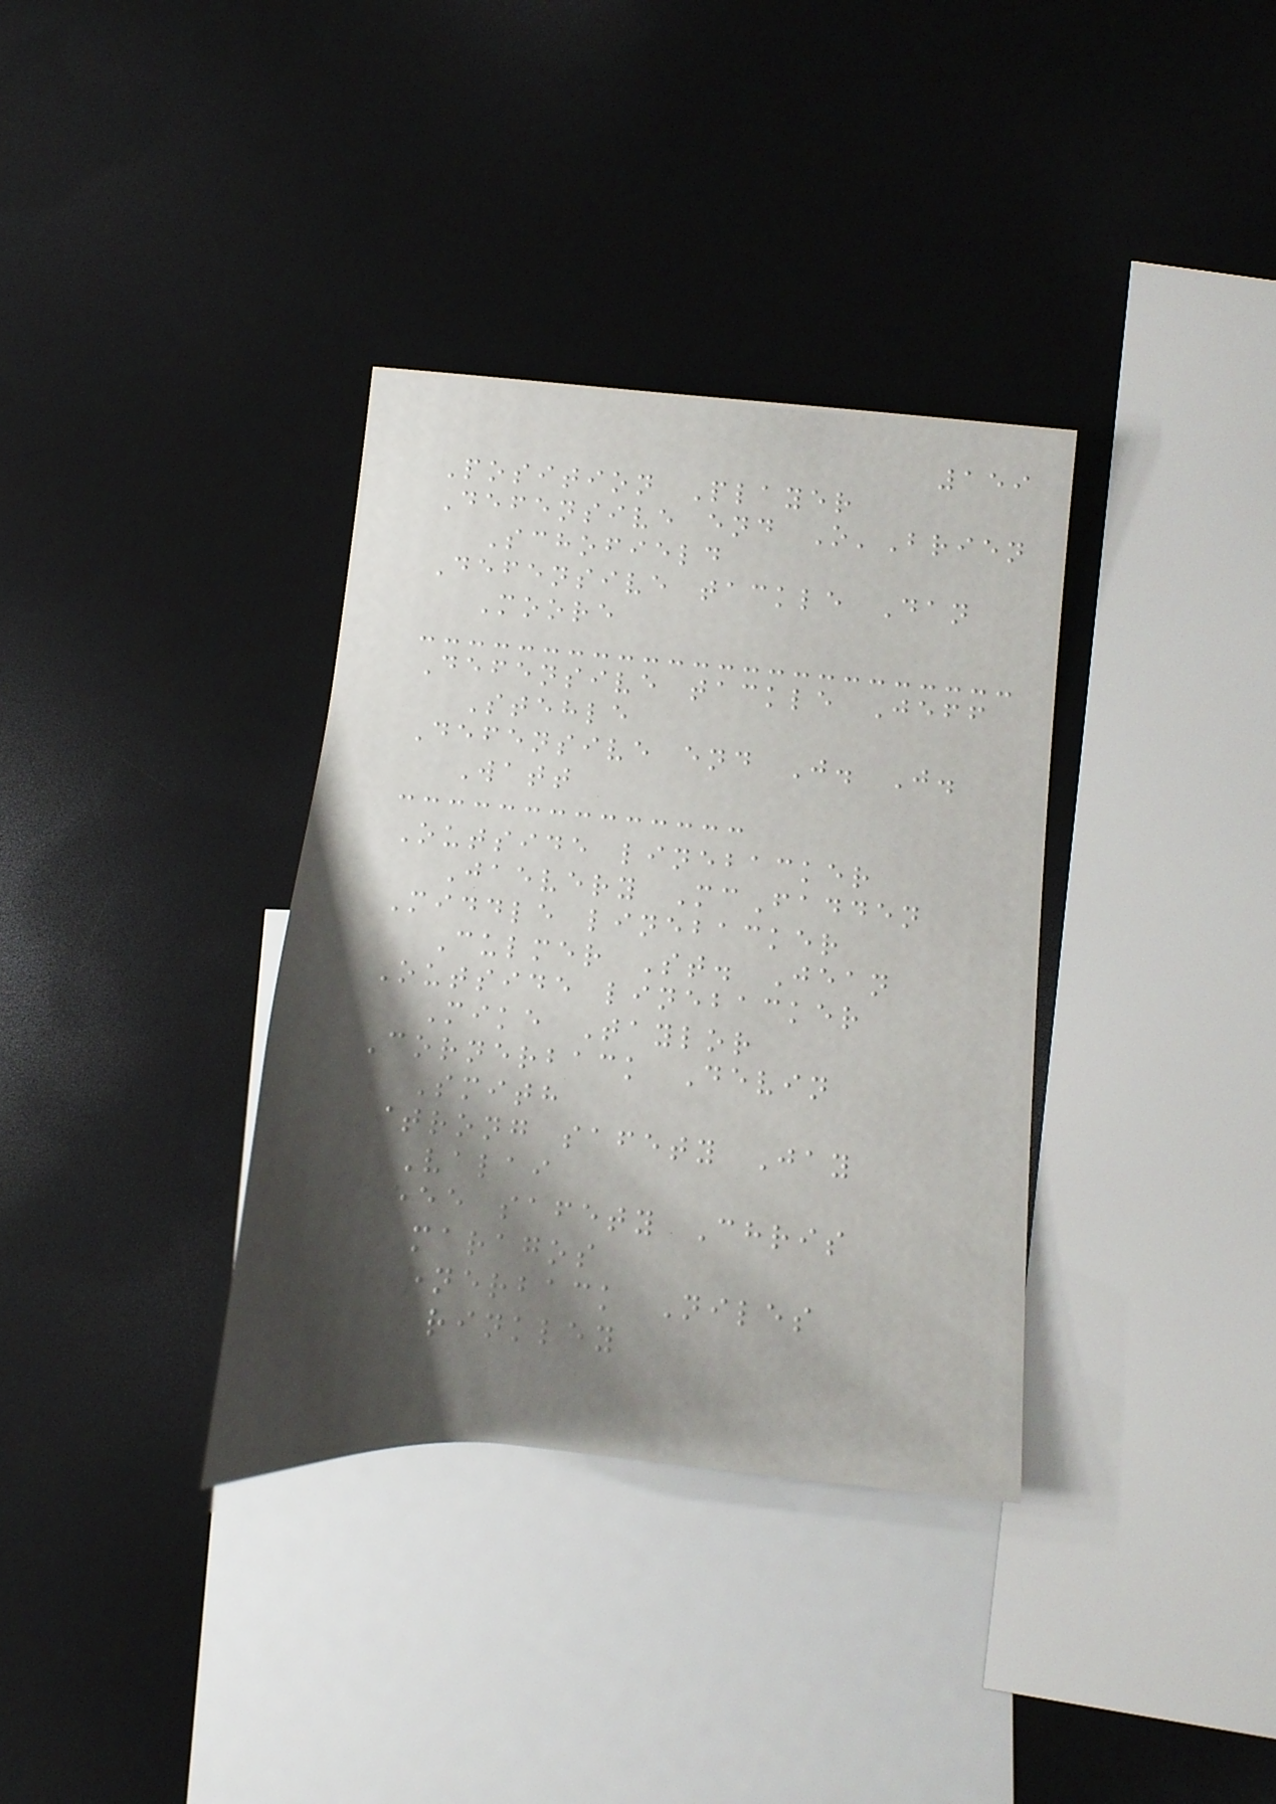159
Position Player
Defensive end O'Brien
Schofield
Defensive tackle Dan
Moore
Defensive tackle Jeff
Stehle
Defensive end J. J.
Watt
Outside linebacker
Jaevery McFadden
Middle linebacker
Culmer St. Jean
Outside linebacker
Mike Taylor
Cornerback Devin
Smith
Strong safety Jay
Valai
Free safety Chris
Maragos
Cornerback Niles
Brinkley
